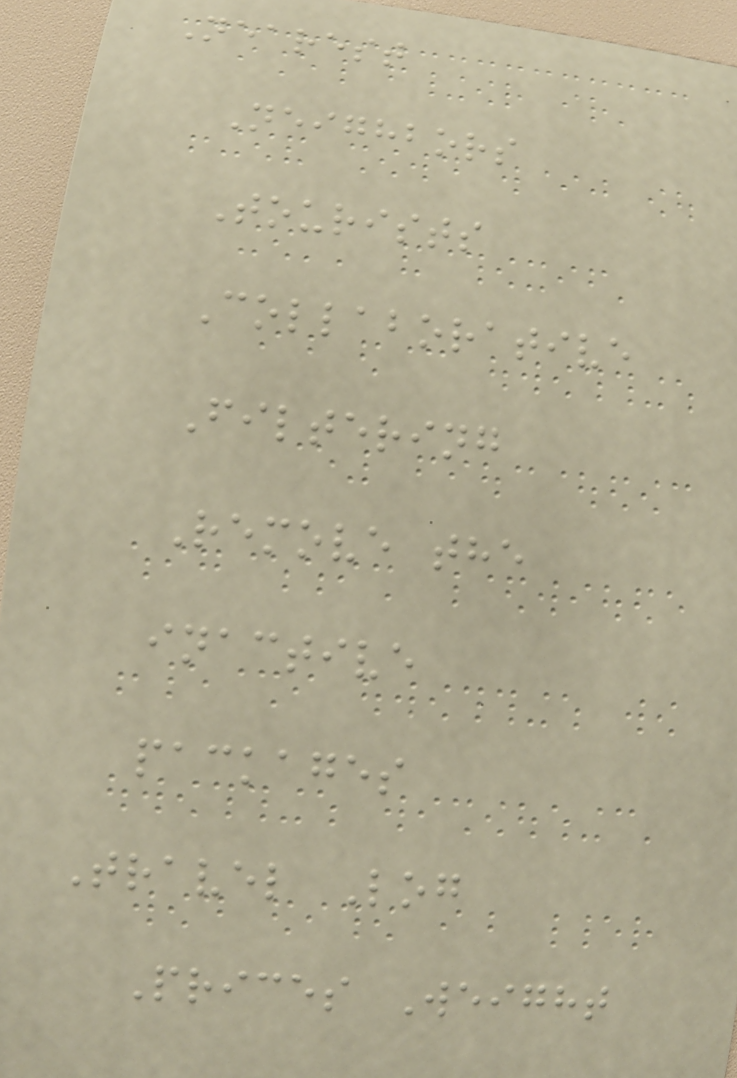Nearest
Neighbors
Tourists
Collaborative
Filtering
Remove the
inactive
packages
Travel Log
Prices Weight
